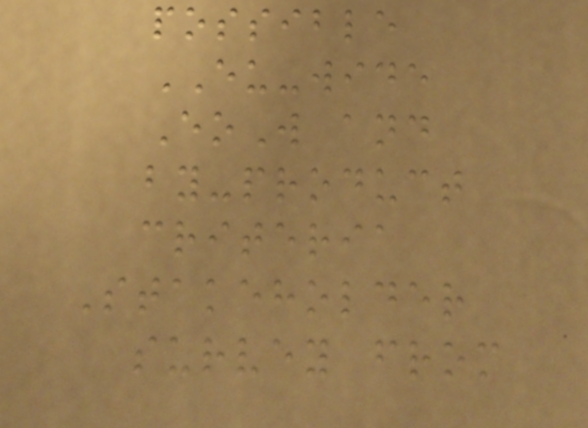possible
EU-wide
EoW and
by-product
criteria
Stakeholder
survey from
